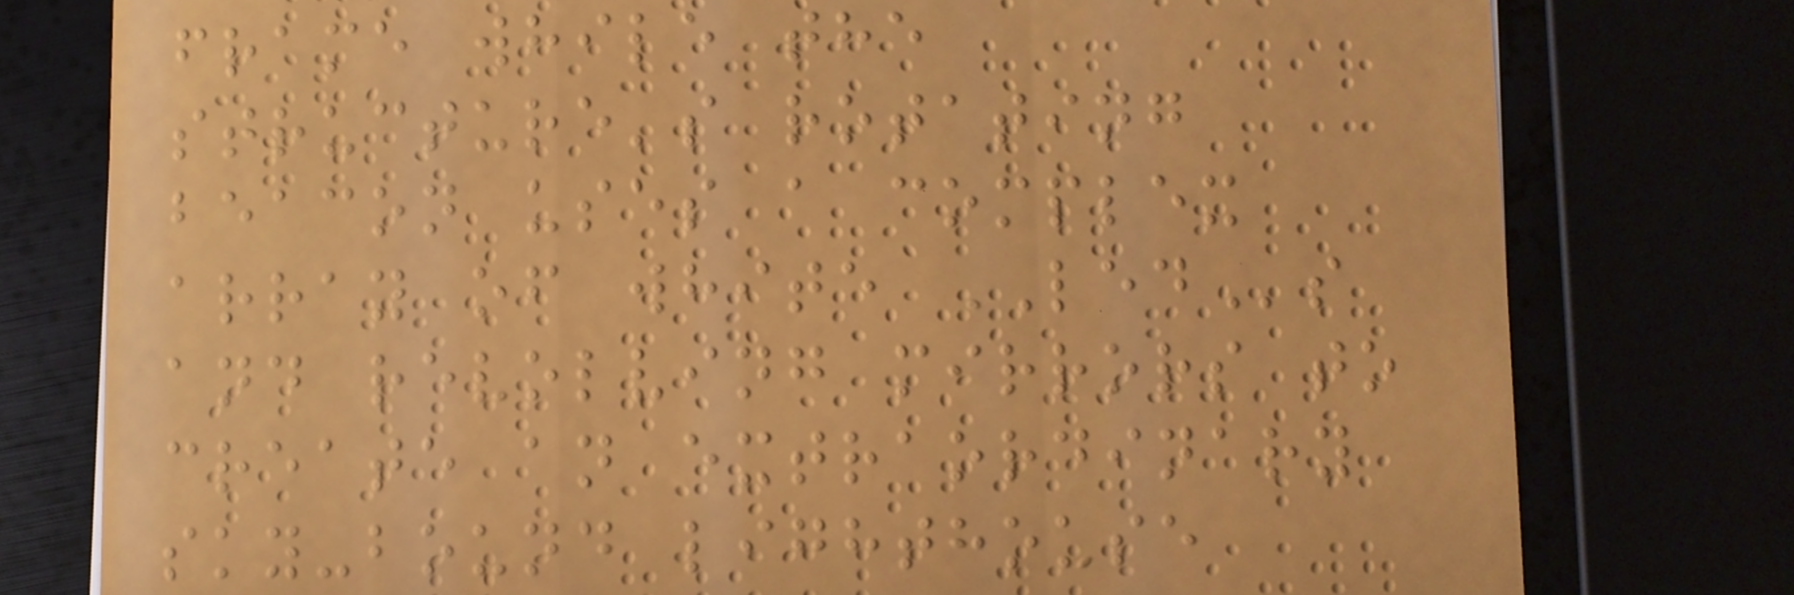frame while the
structure's rotating
beacon uses a complex
array of white LEDs
and revolving mirrors to
create an extraordinary
sky-bound lighthouse
